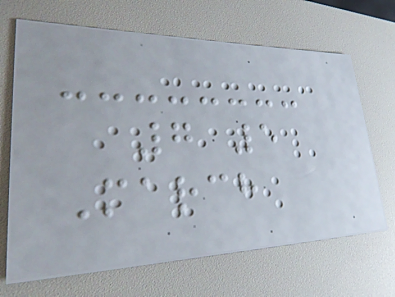7 5
March
